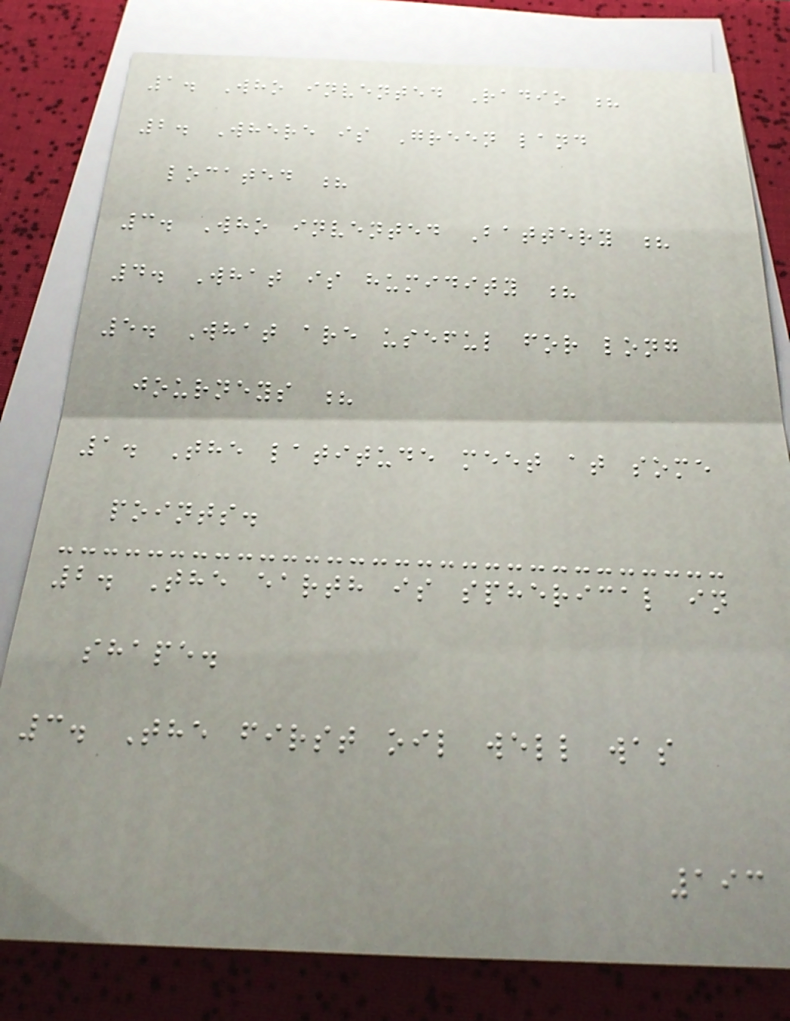1. Who invented Radio ?
2. Where is Green land
located ?
3. Who invented Battery ?
4. What is humidity ?
5. What are useful for long
journeys ?
1. The latitude meet at some
points.
2. The earth is spherical in
shape.
3. The first oil well was
193
